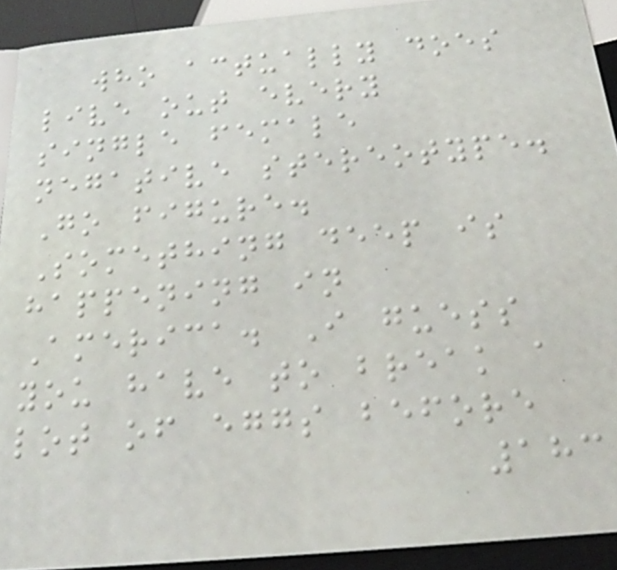who actually does
live out every
single female
negative stereotype.
Go figure.
Something deep is
happening in
America. I guess
you have to break a
lot of eggs before
183
